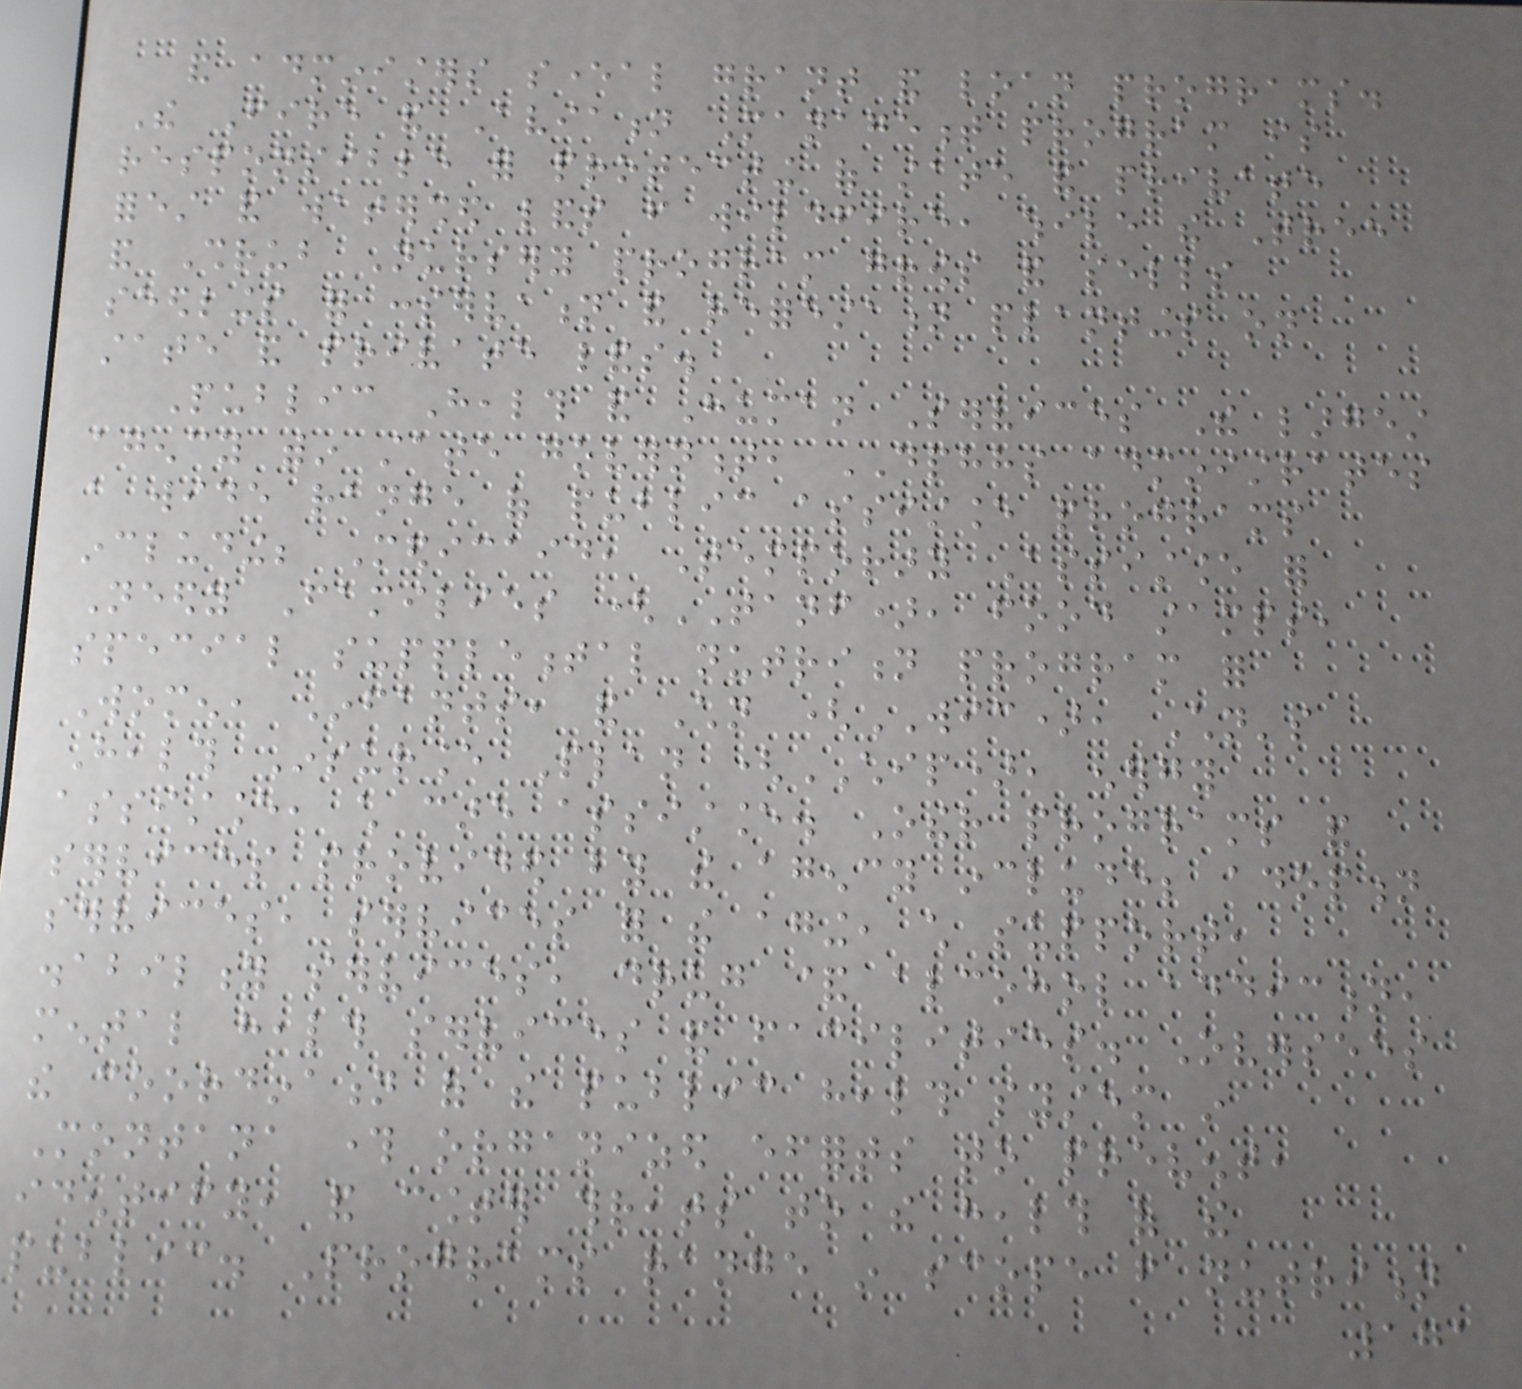and administers several grant and loan programs.
The Fire and Aviation Management program is
responsible for protecting of state and private
forest and watershed lands from wildfire, while the Tree
and Shrub Nursery program grows and sells
seedlings for conservation and reforestation plantings on
state and private lands.
Public Health and Human Services The largest
agency within state government, DPHHS administrates
a wide range of public assistance programs
including; Medicaid, Temporary Assistance for
Needy Families (TANF), food stamps,
special supplemental nutrition program for
Women, Infants, and Children (WIC), Children's
Health Insurance Plan (CHIP), energy
assistance, child care assistance. Other programs and
services provided by the agency include; adoption
services, services for the aging, child support,
disability services, drug & alcohol addiction,
mental health services and facilities. Oversees
the coordination of the public health system in
Montana through organized efforts to prevent,
identify, and counter threats to the health of the
public. Programs range in scope from nutrition
171
